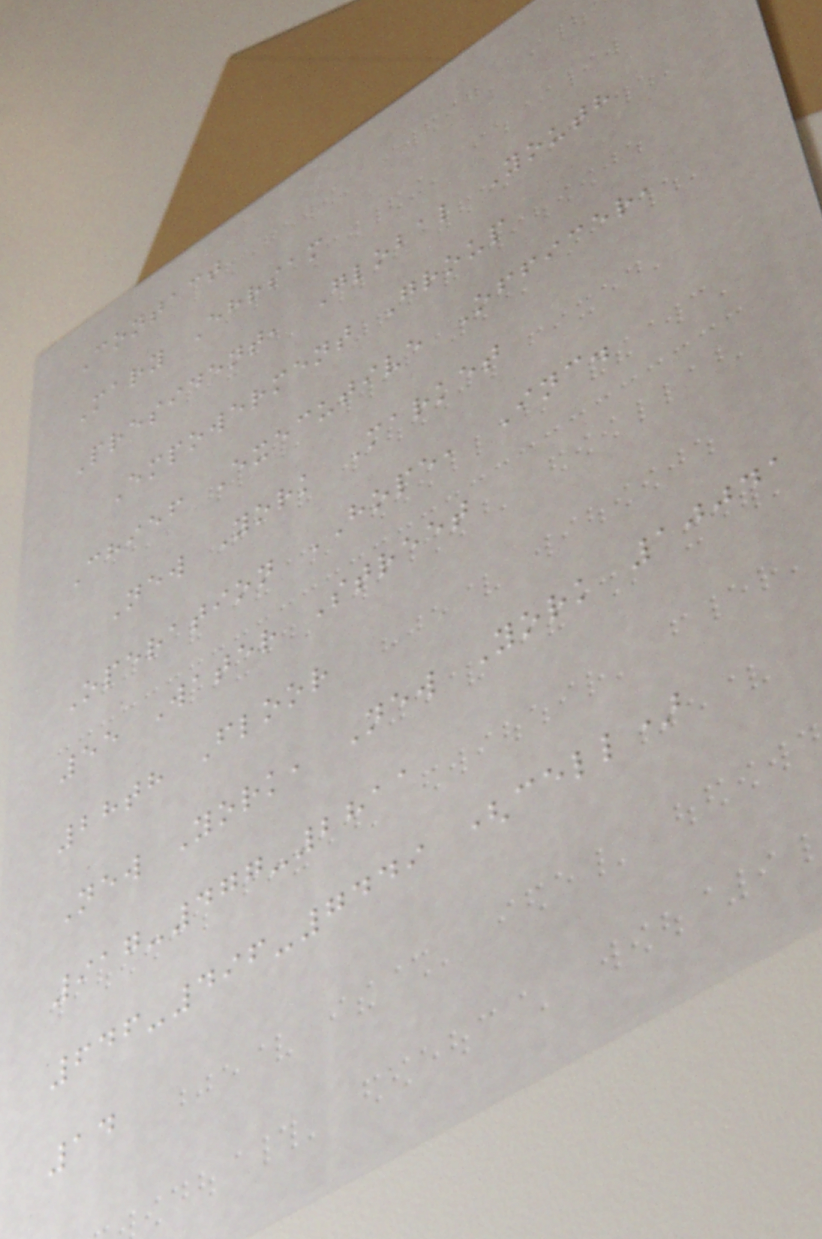Contact
Mary Ehrsam
President, Global Youth
Empowerment Group
Chief Executive Officer,
New York Market
Operation HOPE, Inc.
55 Water Street
28th Floor
New York, New York 10041
917-477-2811
646-496-7449 (cell)
14
